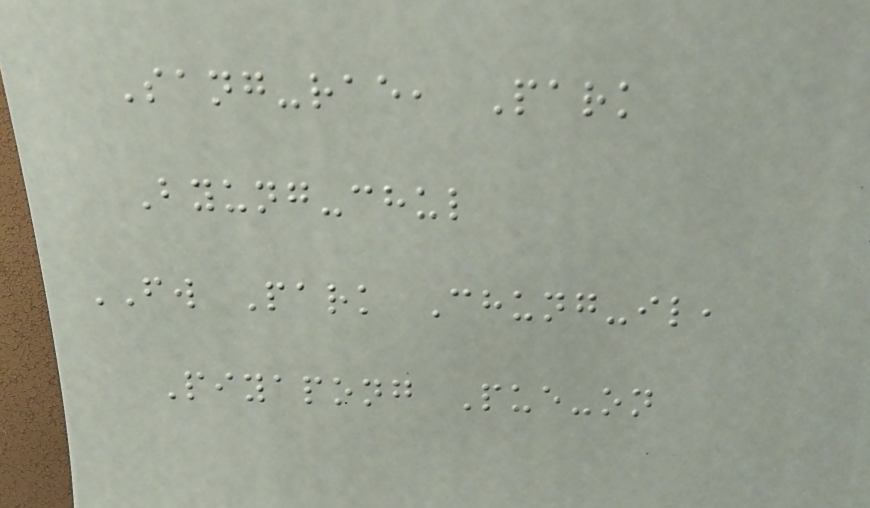Sang-rae, Park
Byung-chul
FW Park Chung-il,
Piyapong Pue-on
